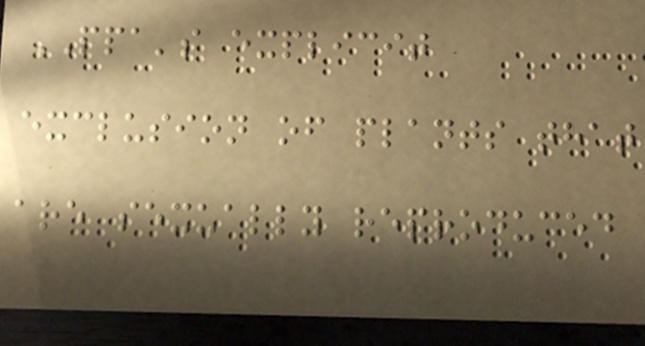PPA's explicit
exclusion of plants that
are sexually reproduced
